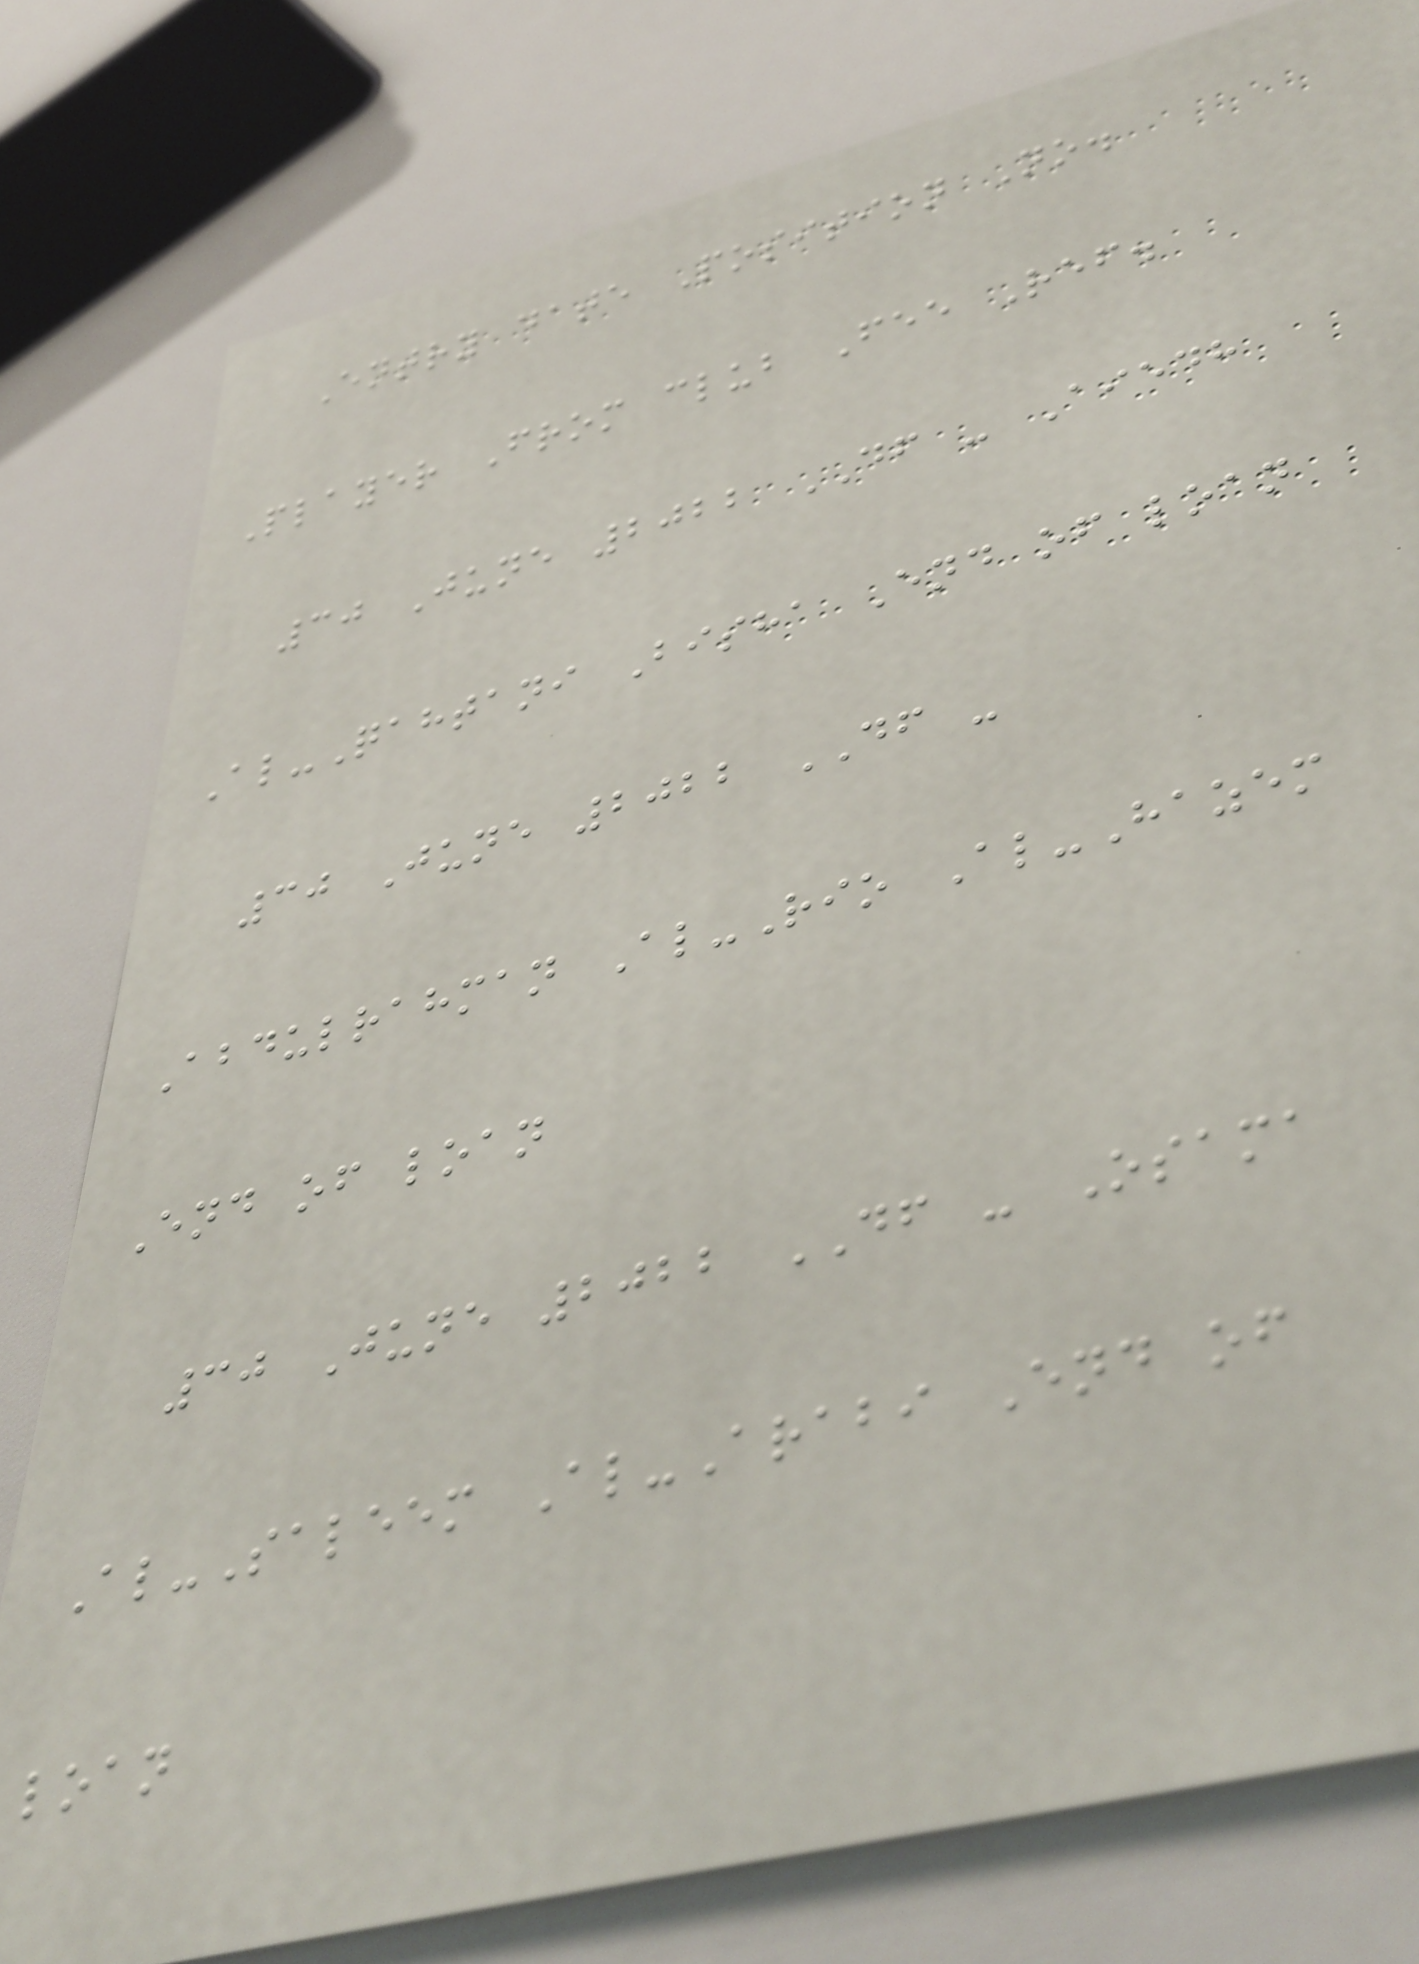Entry date Position No.
Player From club Fee Ref.
30 June 2022 DF - Aiedh
Al-Qahtani Bisha End of loan
30 June 2022 DF -
Abdulrahman Al-Rio Al-Hazem
End of loan
30 June 2022 DF - Osama
Al-Saleem Al-Arabi End of
loan
